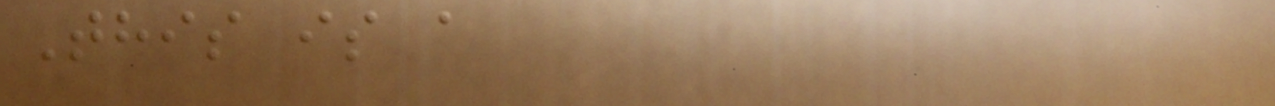This is a
